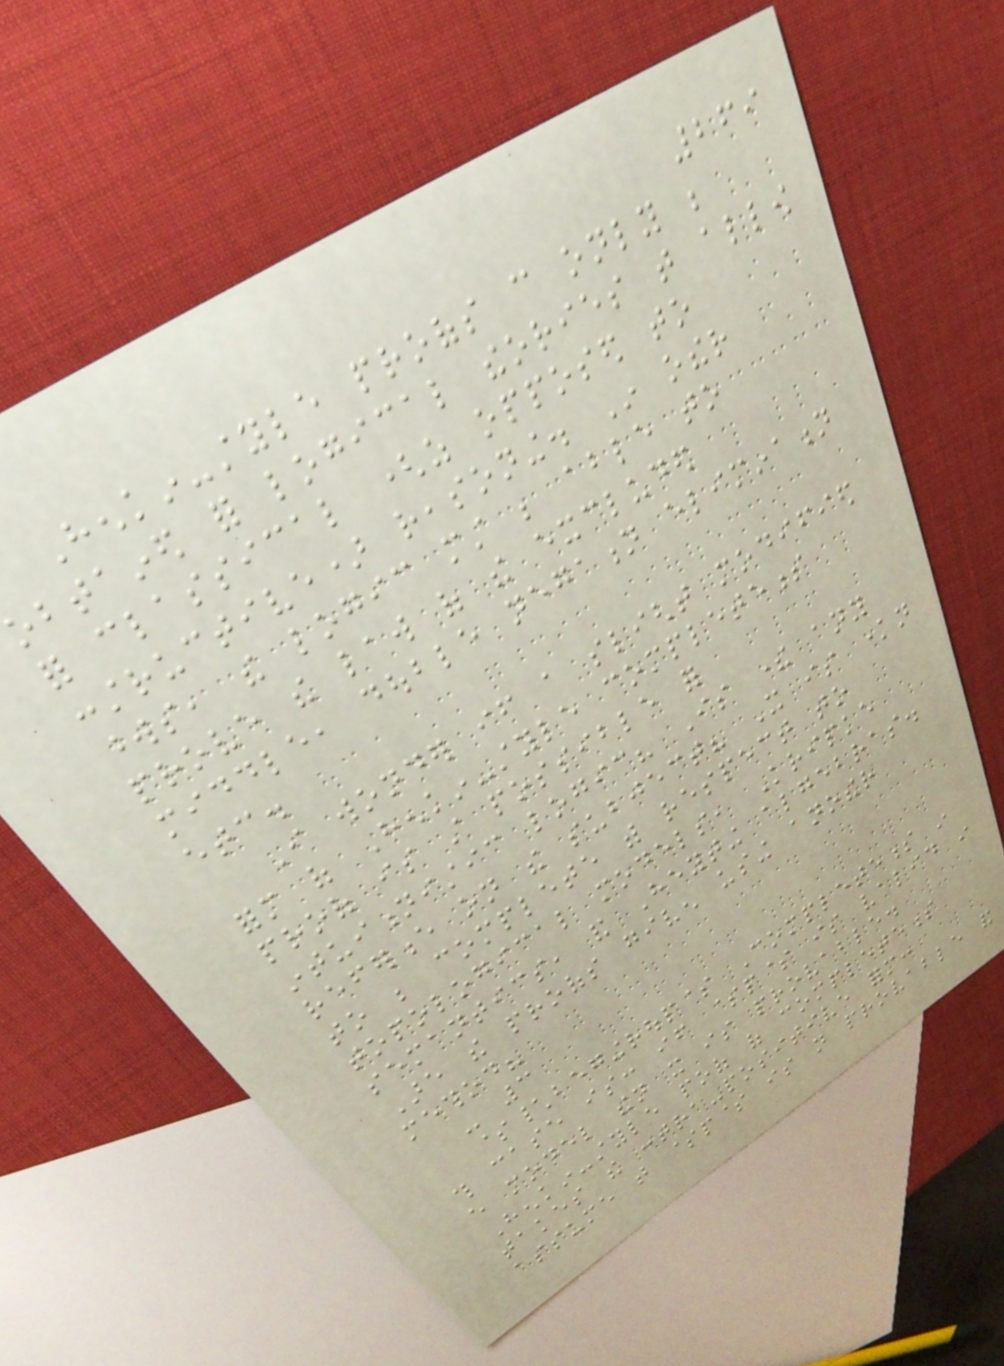269
Henkin-style proofs can only be
obtained for logical theories that allow
for classical (as opposed to
constructive) reasoning. In other
words, the logic must be able to
prove the law of the excluded
middle, double negation elimination
etc.
I wonder if a slight modified
form of Henkin-style completeness
proof is still possible for
intuitionistic logic? Is there any
reference on the subject? It is known
to be complete with respect to
topological models, Kripke
semantics, and Heyting algebras.
Are the proofs given using another
method?
- 3
$\begingroup$ Completeness in
this case is: if $p$ is valid in
every model then it is provable.
Henkin-style poof of completeness
takes the contra-positive form:
assume that $p$ is not provable and
